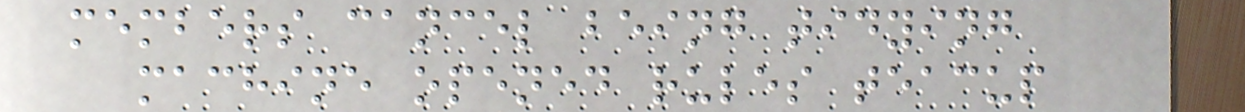members cancel being tidying
machine opened rules teacup
